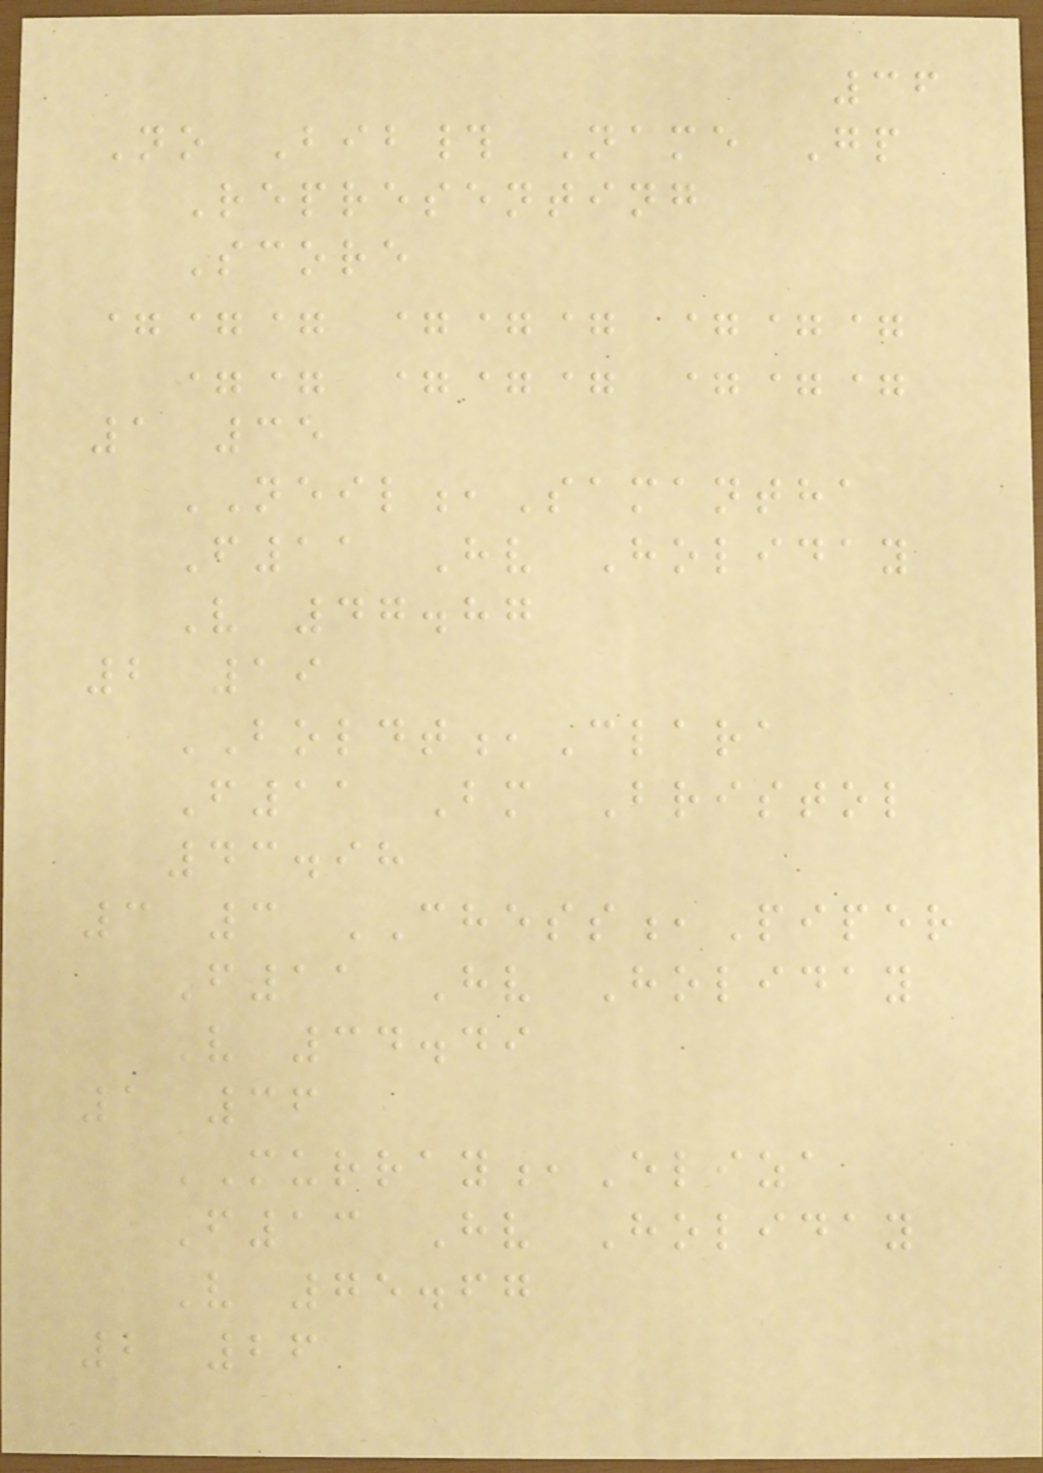36
No Bib# Name Gp
Representing
Score
=== === ===
== === ===
1 35
NEIL,Samantha
F11 Hv Holiday
V 47.87
2 19
BOLDT,Clara
F11 Bm Bristol
43.98
3 3 CHESS,Piper
F11 Hv Holiday
V 34.49
1 36
MURRAY,Eliza
F13 Hv Holiday
V 75.67
2 26
